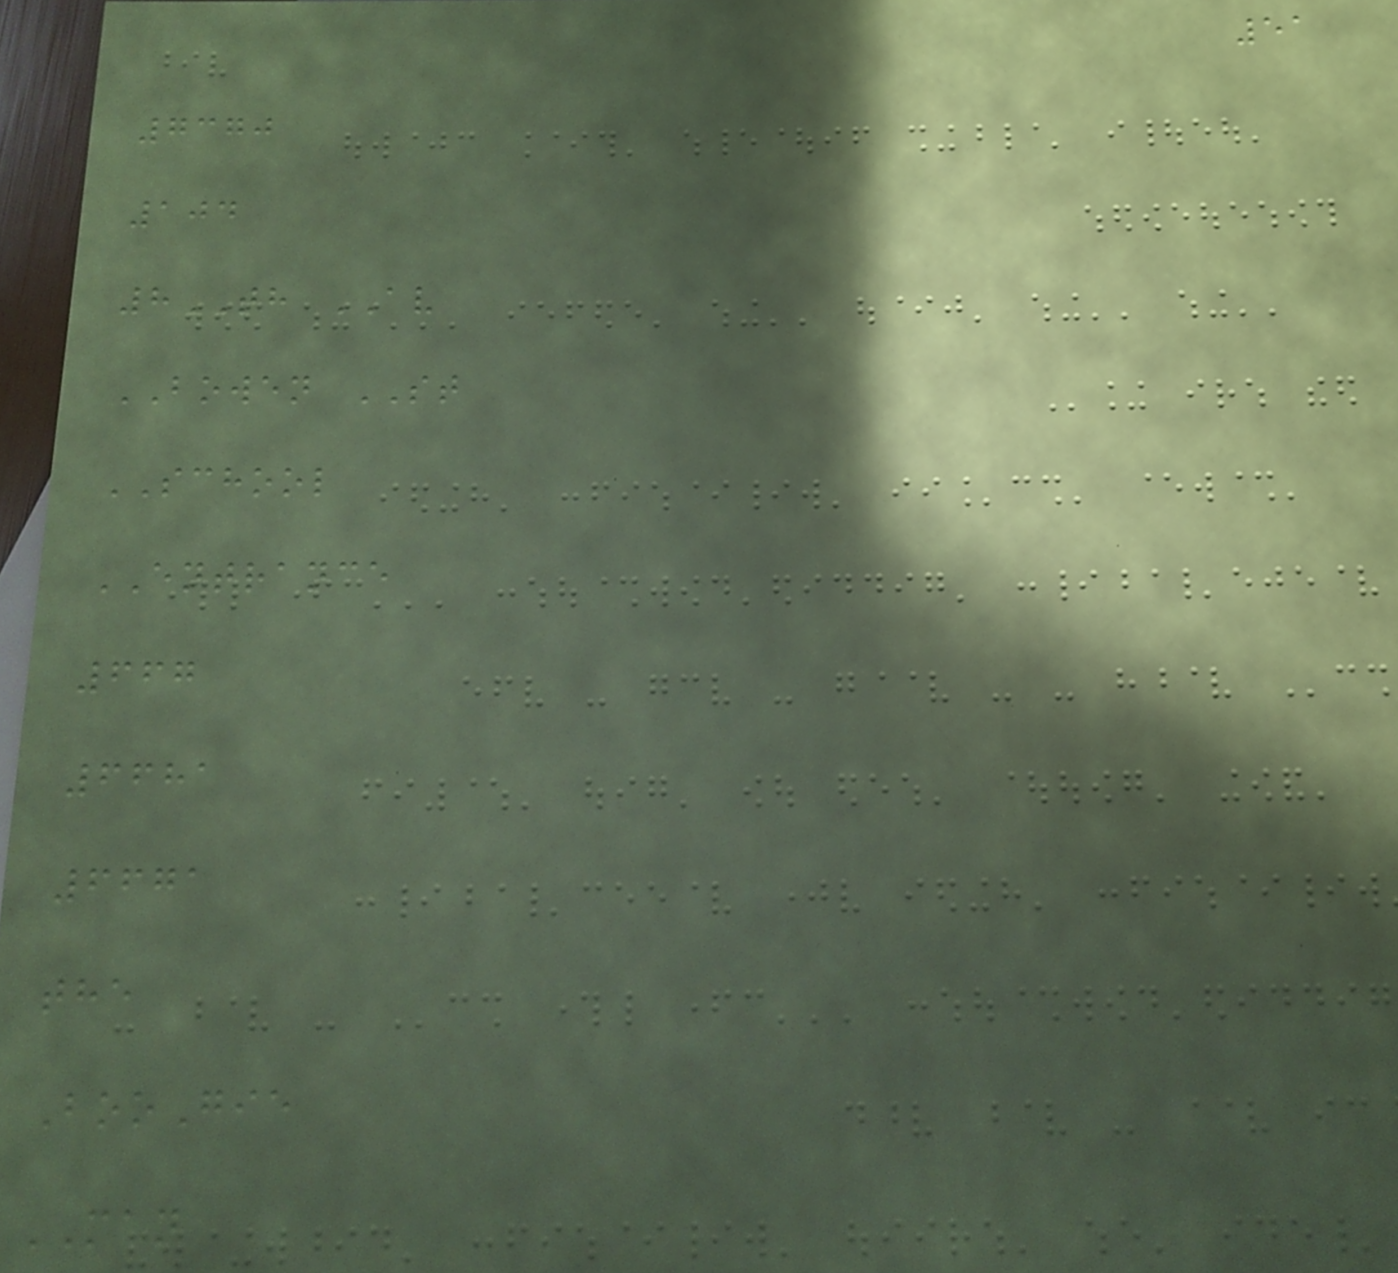51
7370
104
8TH AV
BOWEN ST
SCHOOL
ENTRANCE
667
6681
6671
the
BooGie
MAN
